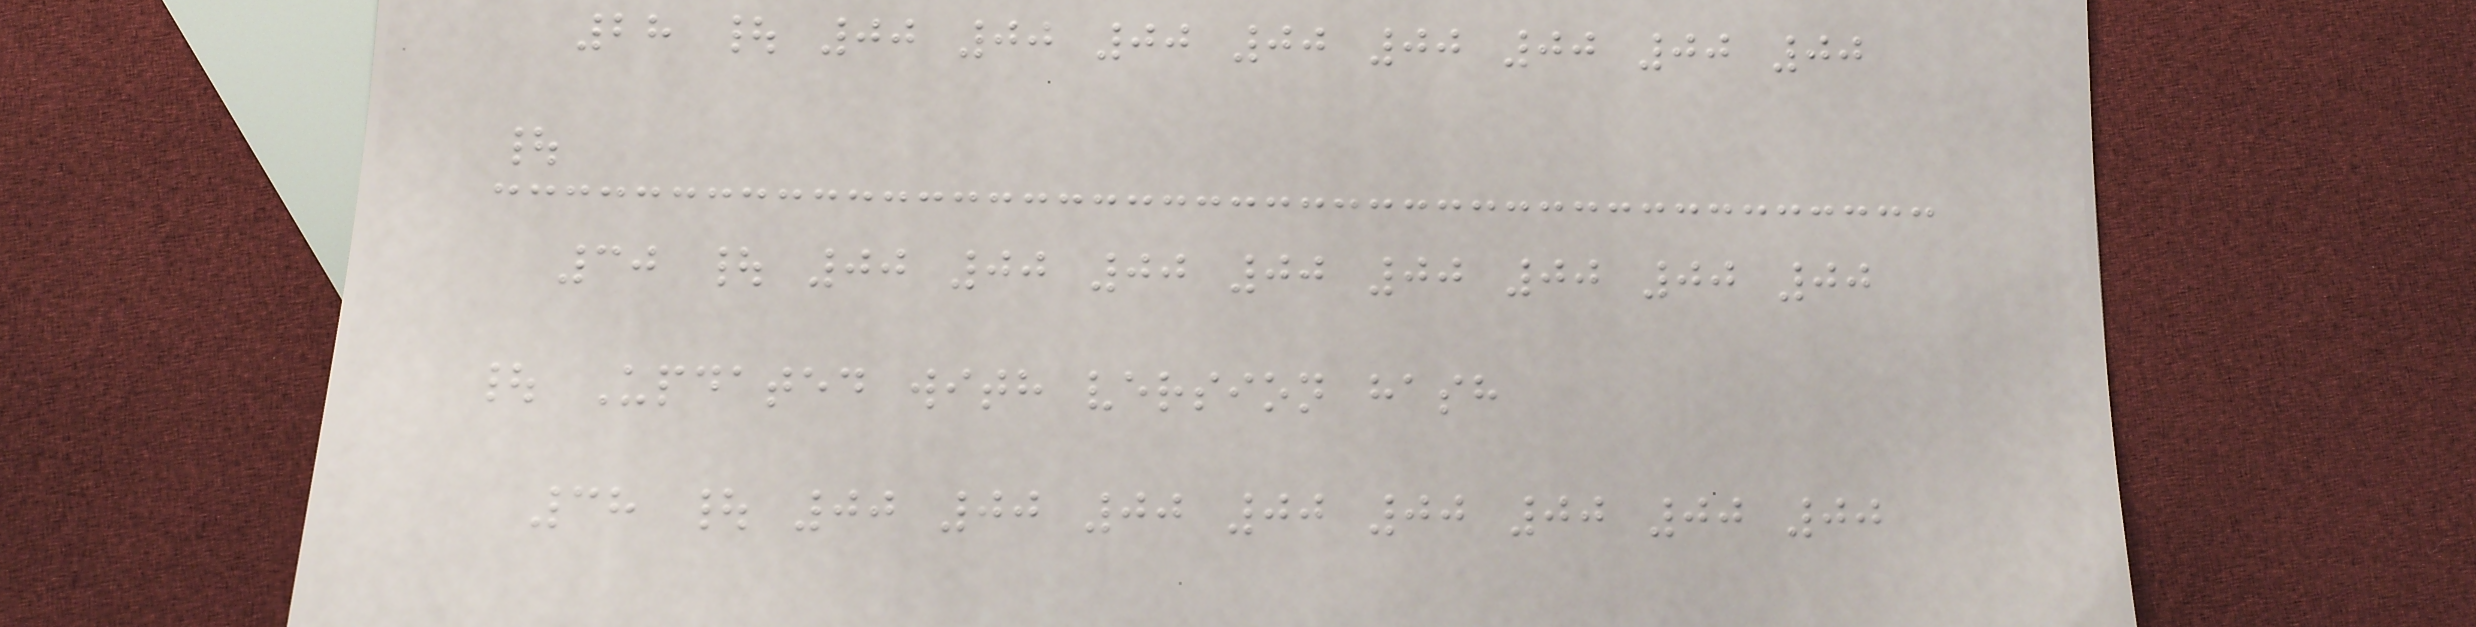28 | 00 00 00 00 00 00 00 00
|
30 | 00 00 00 00 00 00 00 00
| Updated with version hash
38 | 00 00 00 00 00 00 00 00
